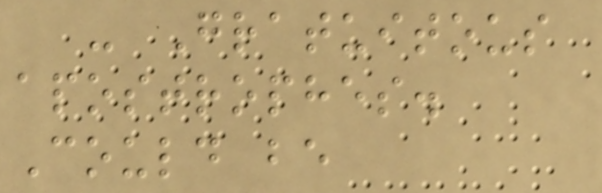- Gratuitous
apostrophes.
Could be
